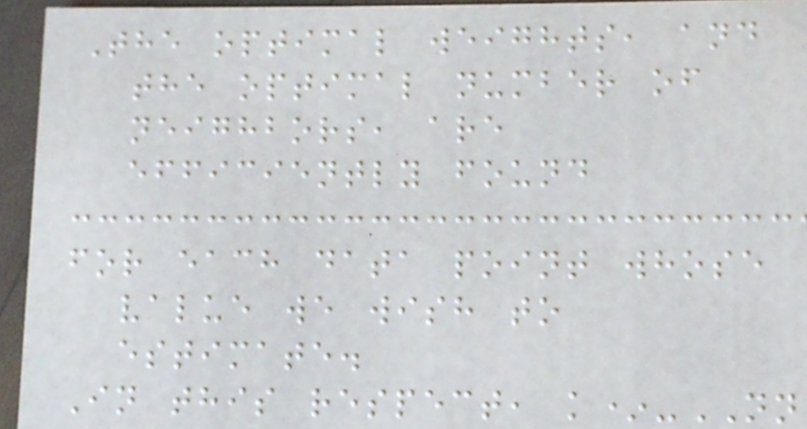The optimal weights, and
the optimal number of
neighbors, are
efficiently found
for each data point whose
value we wish to
estimate.
In this respect, k*-NN
